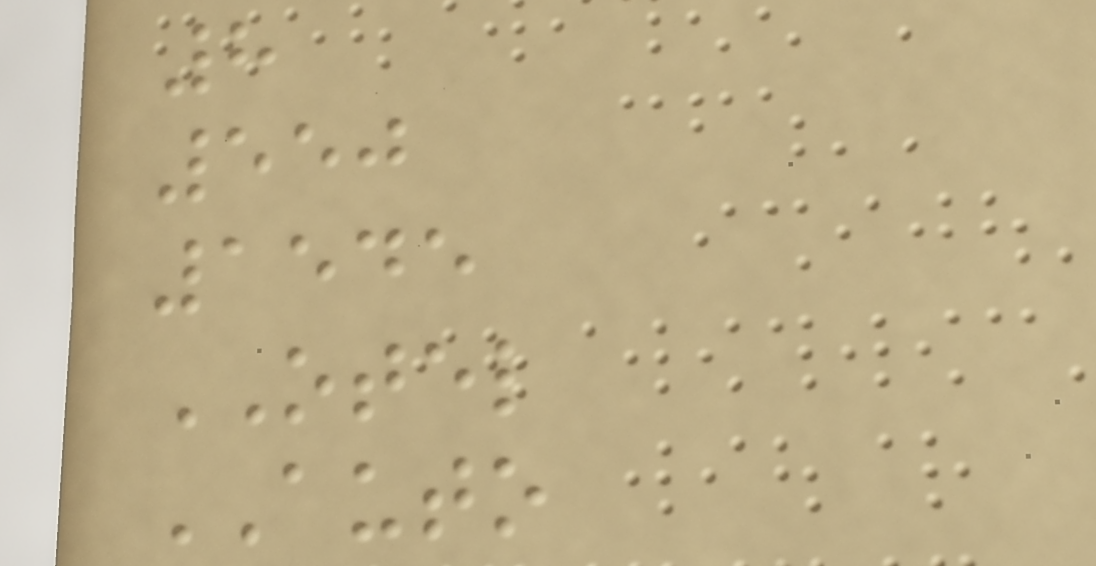8
550
1545
OTEL
AUTO
